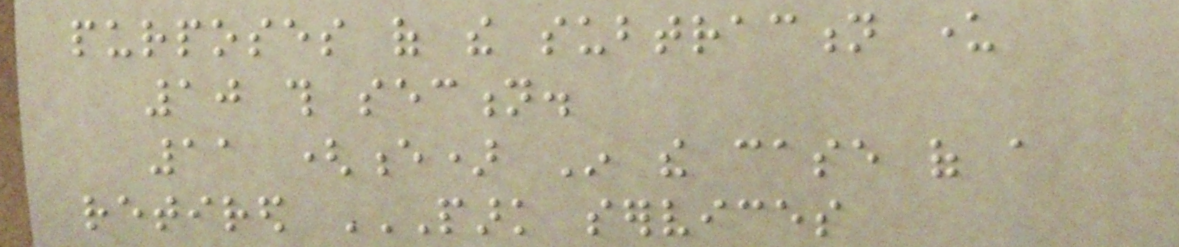purposes of the subtraction under
10 this section.
11 (e) In the case of a
retired PARK SERVICES
